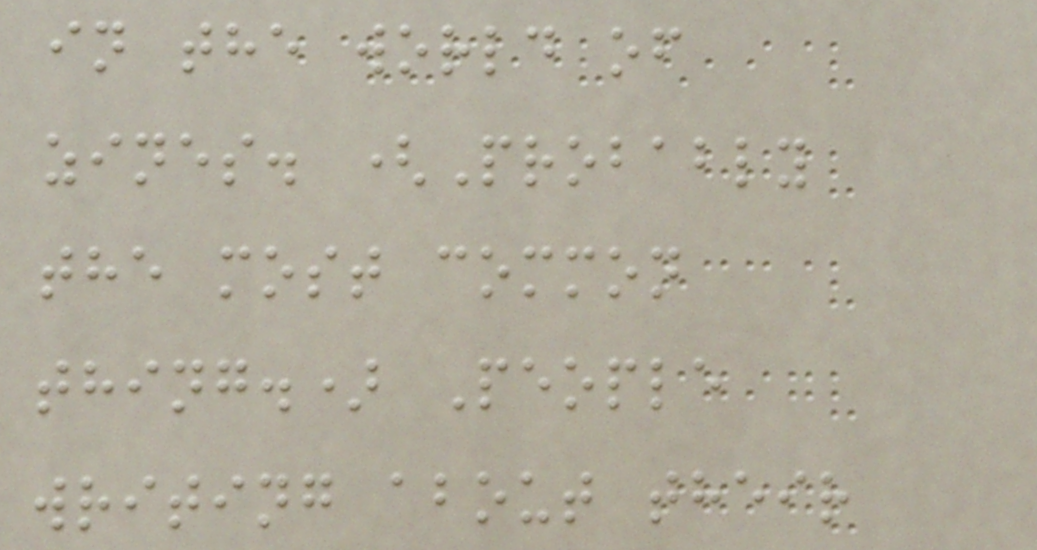in the world of
zines. (Probably
the most common
thing.) People
writing about their
